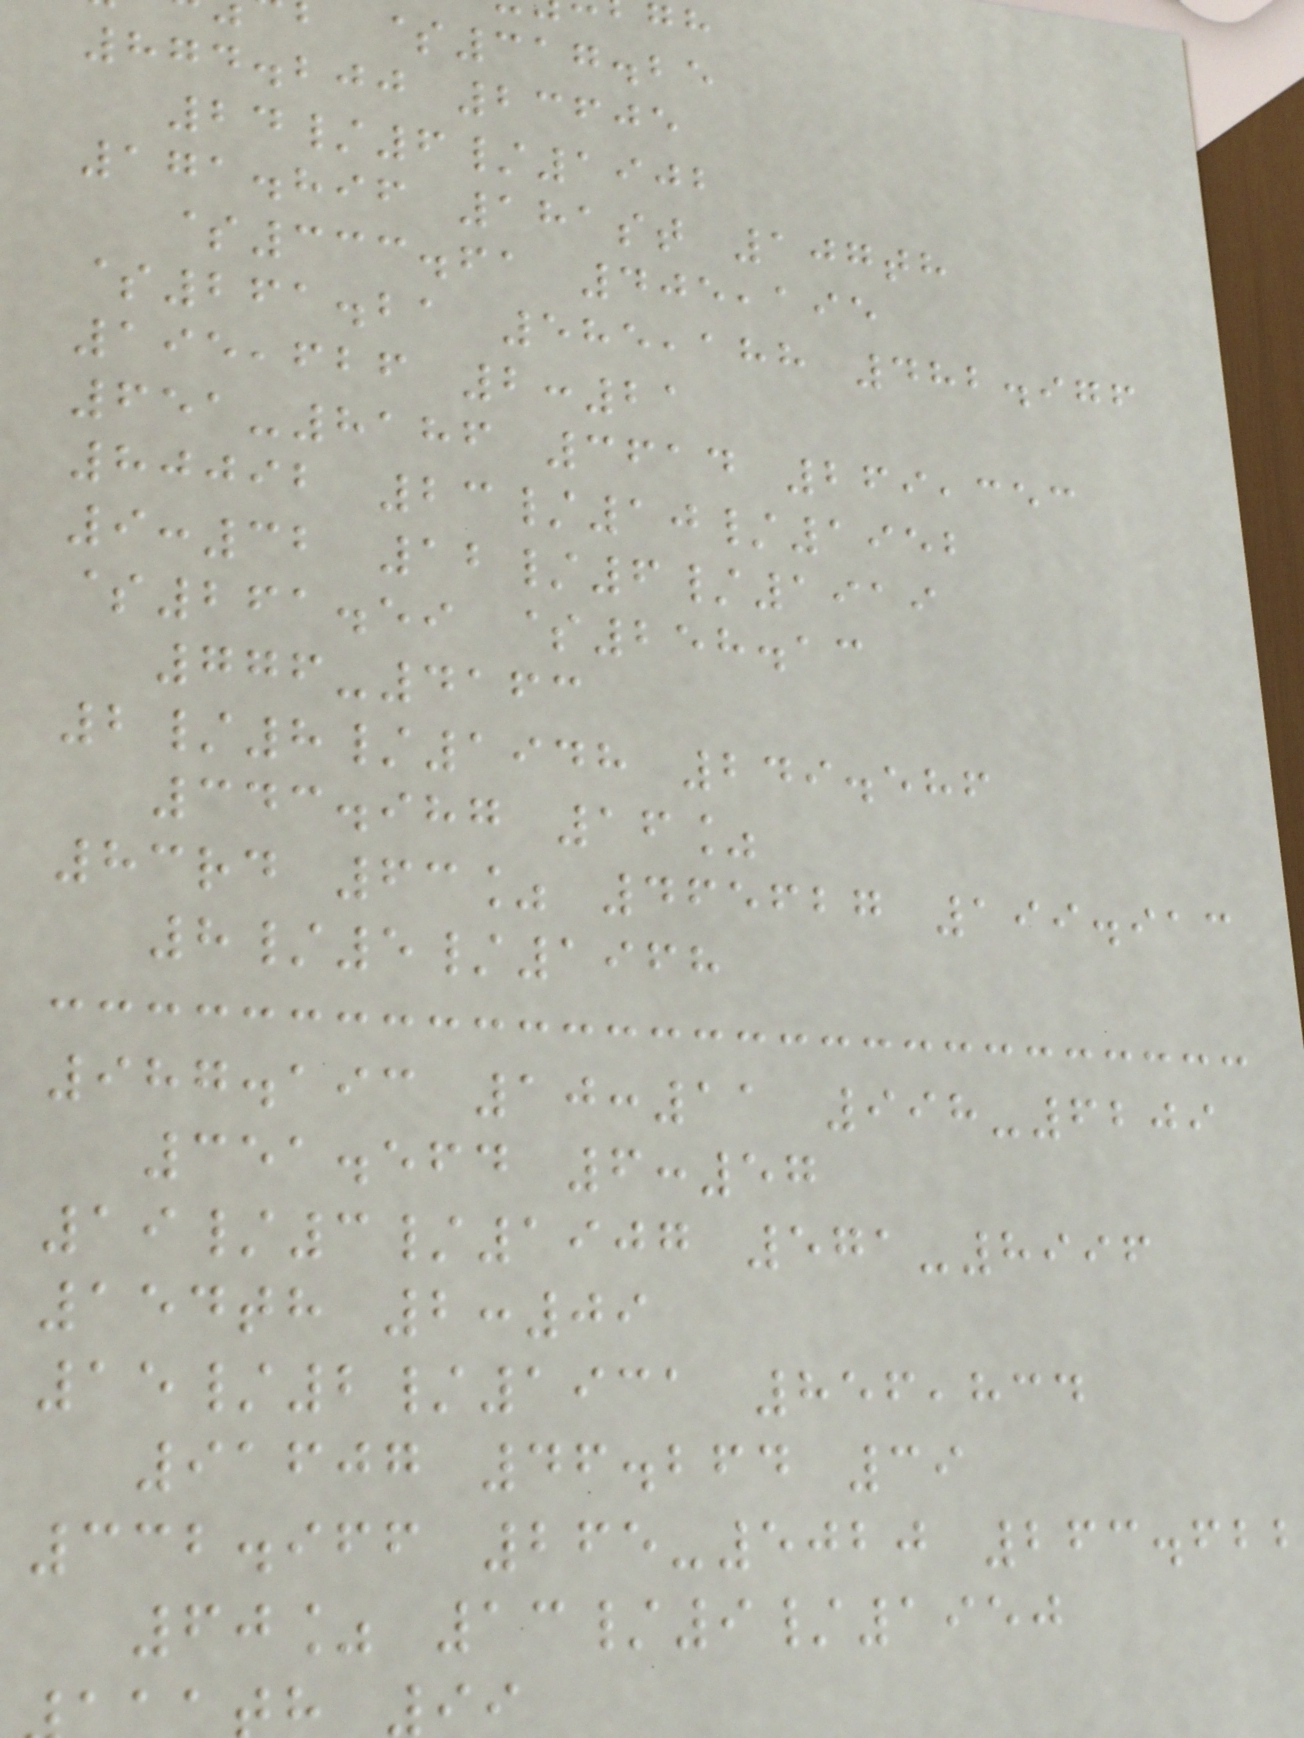$317.25
874.200 23605
24/6/1902
171.896 181st 107th
$333.61 405,195
$261.21 585,188 482.976
195,626 2:21
651-8186 3614 269,353
80092 23/10/1952
9:32 12/6/1919
$261.59 $258.13
776-4163
2/8/1948 249.586
343.987 16%
83rd 63% 465627 199.913
8/5/1968
987.193 10:11 998-6209
351.564 6:57
19/3/1907 571-8996
154th 2:09
15/2/1931 856,834
91607 46.264 39
332.966 265-5020 263.62
60% 13/9/1950
